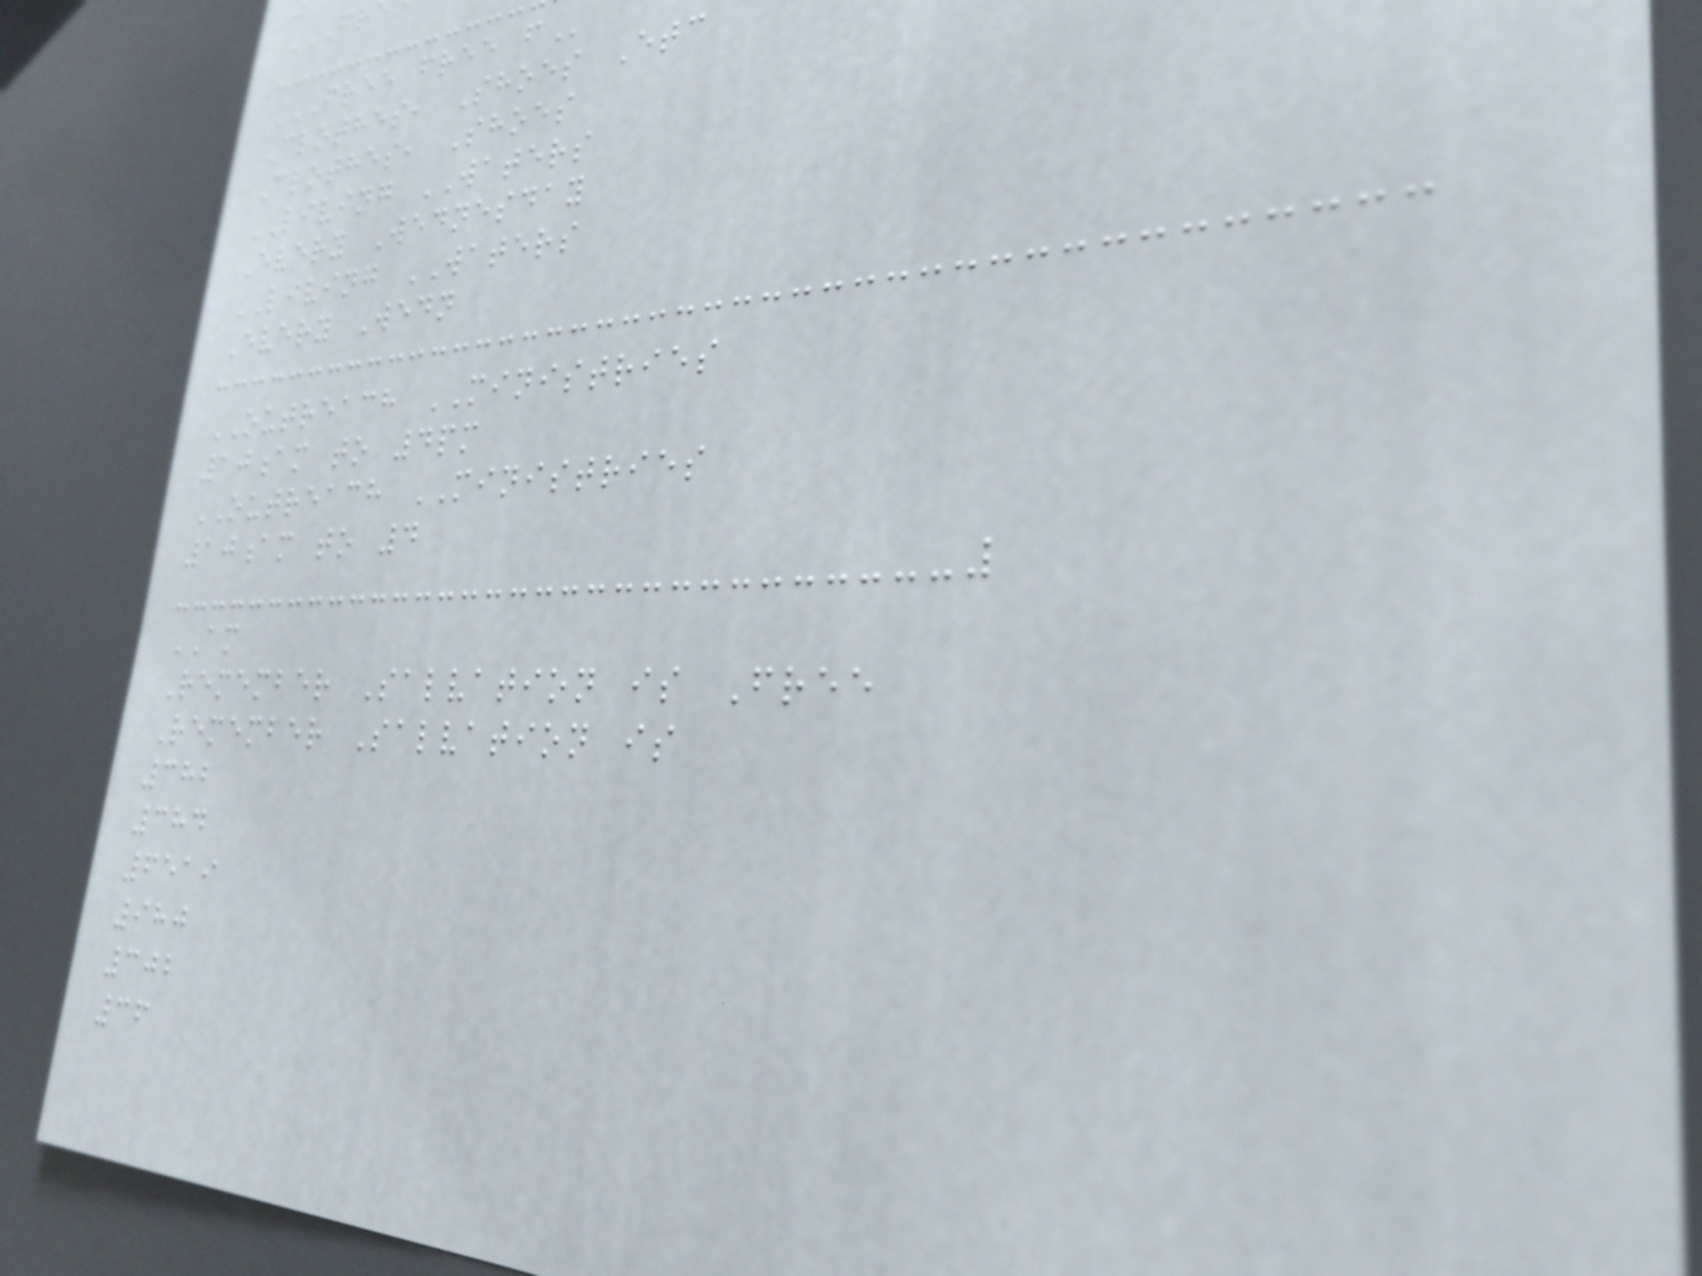FREE FREE F
Clothes, Shoes Etc
Clothes, Shoes
LIVING WATERS
Every Wednesday
LIVING WATERS
Every Wedn
OUTREACH MINISTRIES
10am to 4pm
OUTREACH MINISTRIES
10am to 4
AM
Remember Salvation is Free
Remember Salvation is
382
384
6519
980
302
36
